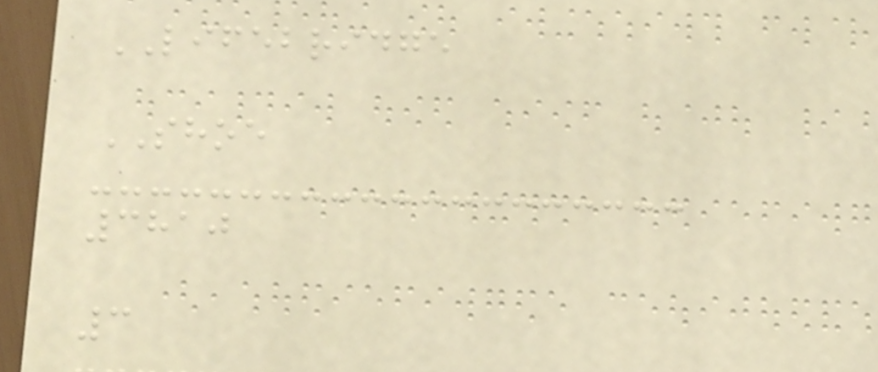LIFEBRIDGE
SHOE
3810
3
